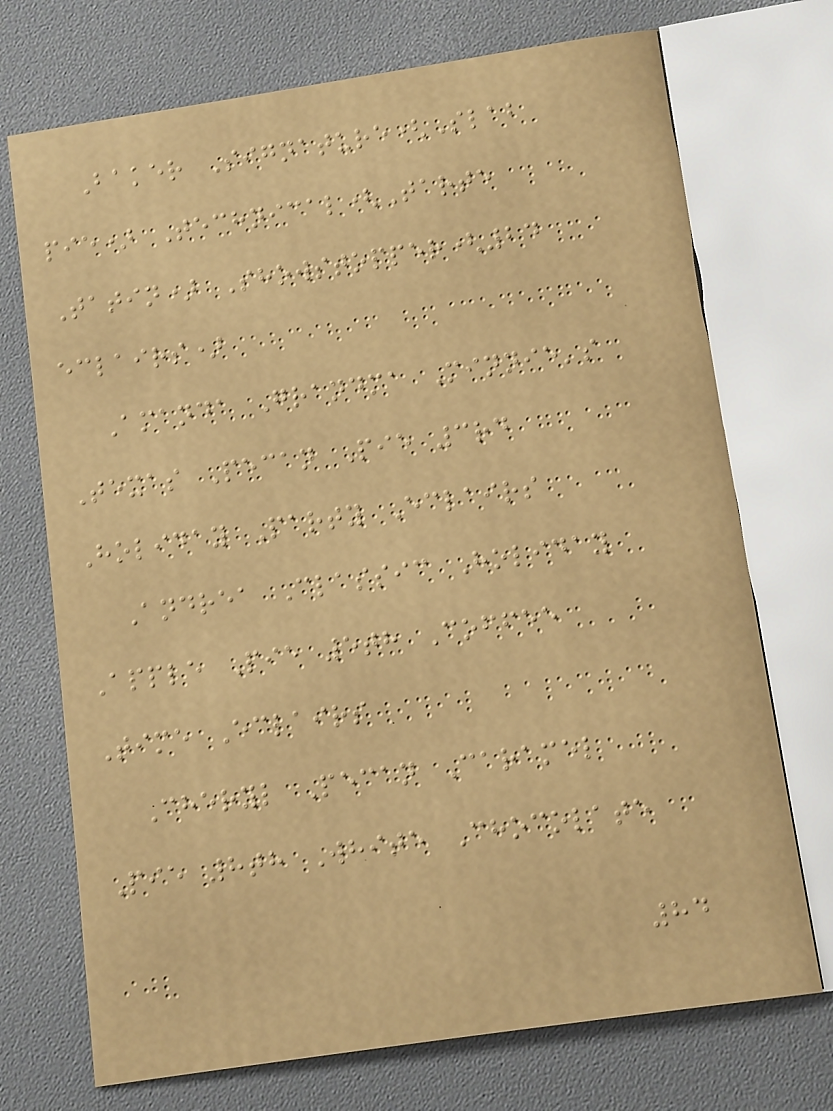Baker Signature(Slab
pie) Technical(Tarte
Tatin) Showstopper(24
eclairs)
Amanda Grandma Minnie's
Texas Pecan Pie 3rd
Holiday Party Eclairs
Andrea Classic Holiday
Apple Pie 5th Coffee
Time Eclairs
Cheryl Pecan Caramel
Pie 8th White Chocolate
84
